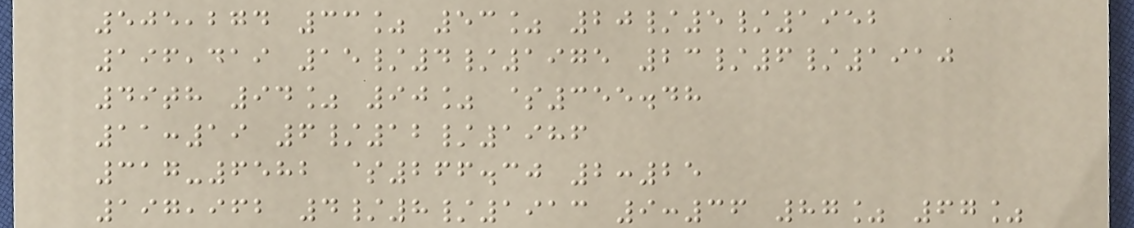505,274 33% 53% 20/5/1952
196,419 15/4/1975 23/6/1910
49th 94% 90% $355.48
11:19 6/12/1986
317-6582 $266.30 2:25
197,962 4/8/1913 9:36 87% 67%
